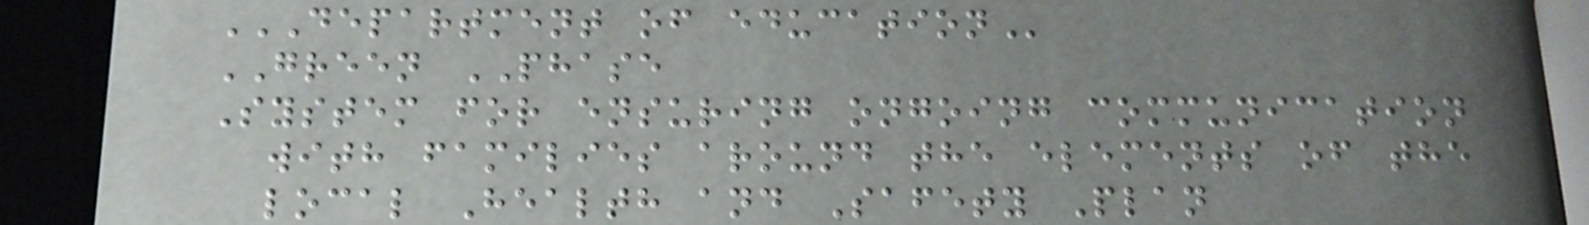DEPARTMENT OF EDUCATION
GREEN PHASE
System for ensuring ongoing communication
with families around the elements of the
local Health and Safety Plan
